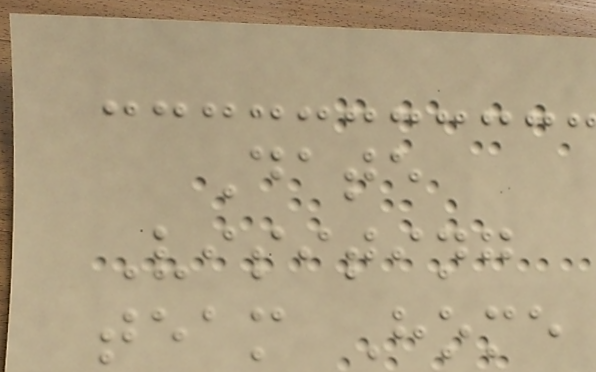Date
Visiting
team Home
